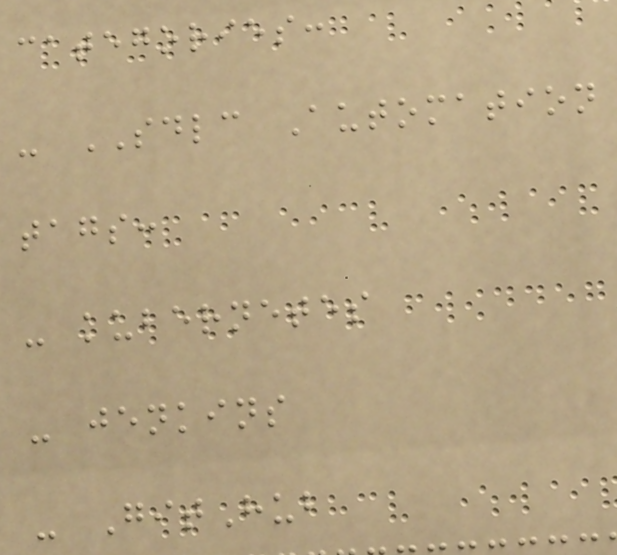categories:
- SDLC Automation
tags:
- kubernetes
- jenkins
- GitHub
